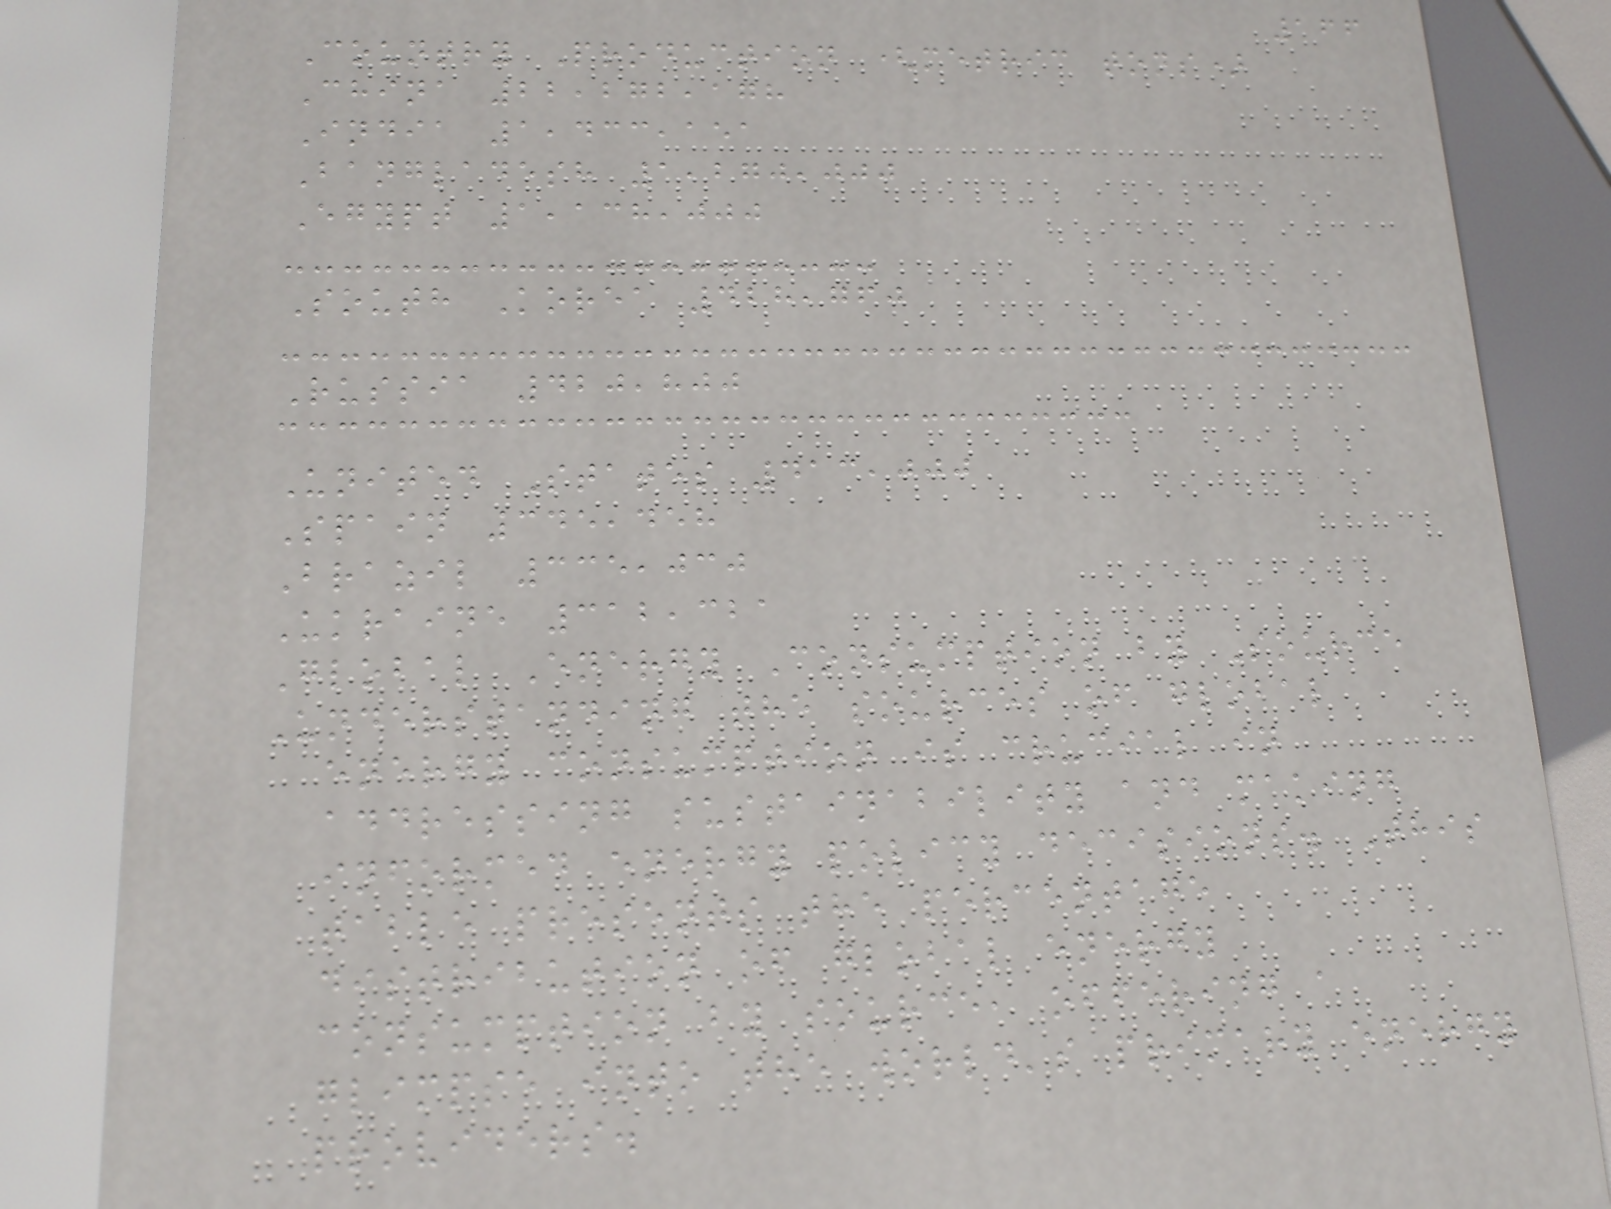166
Country Production (metric tons)
China 22,272,178
India 1,433,151
Bangladesh 1,270,000
Egypt 1,138,000
South Korea 428,760
Russia 420,800
United States 413,000
Spain 345,458
Brazil 335,030
Ukraine 312,321
Global Energy Consumption by Source
Understanding the sources of global
energy consumption is crucial in
addressing sustainability and making
informed energy policy decisions. This
table presents the percentage
distribution of global energy
consumption by source, offering a
glimpse into the world's primary energy
providers.
